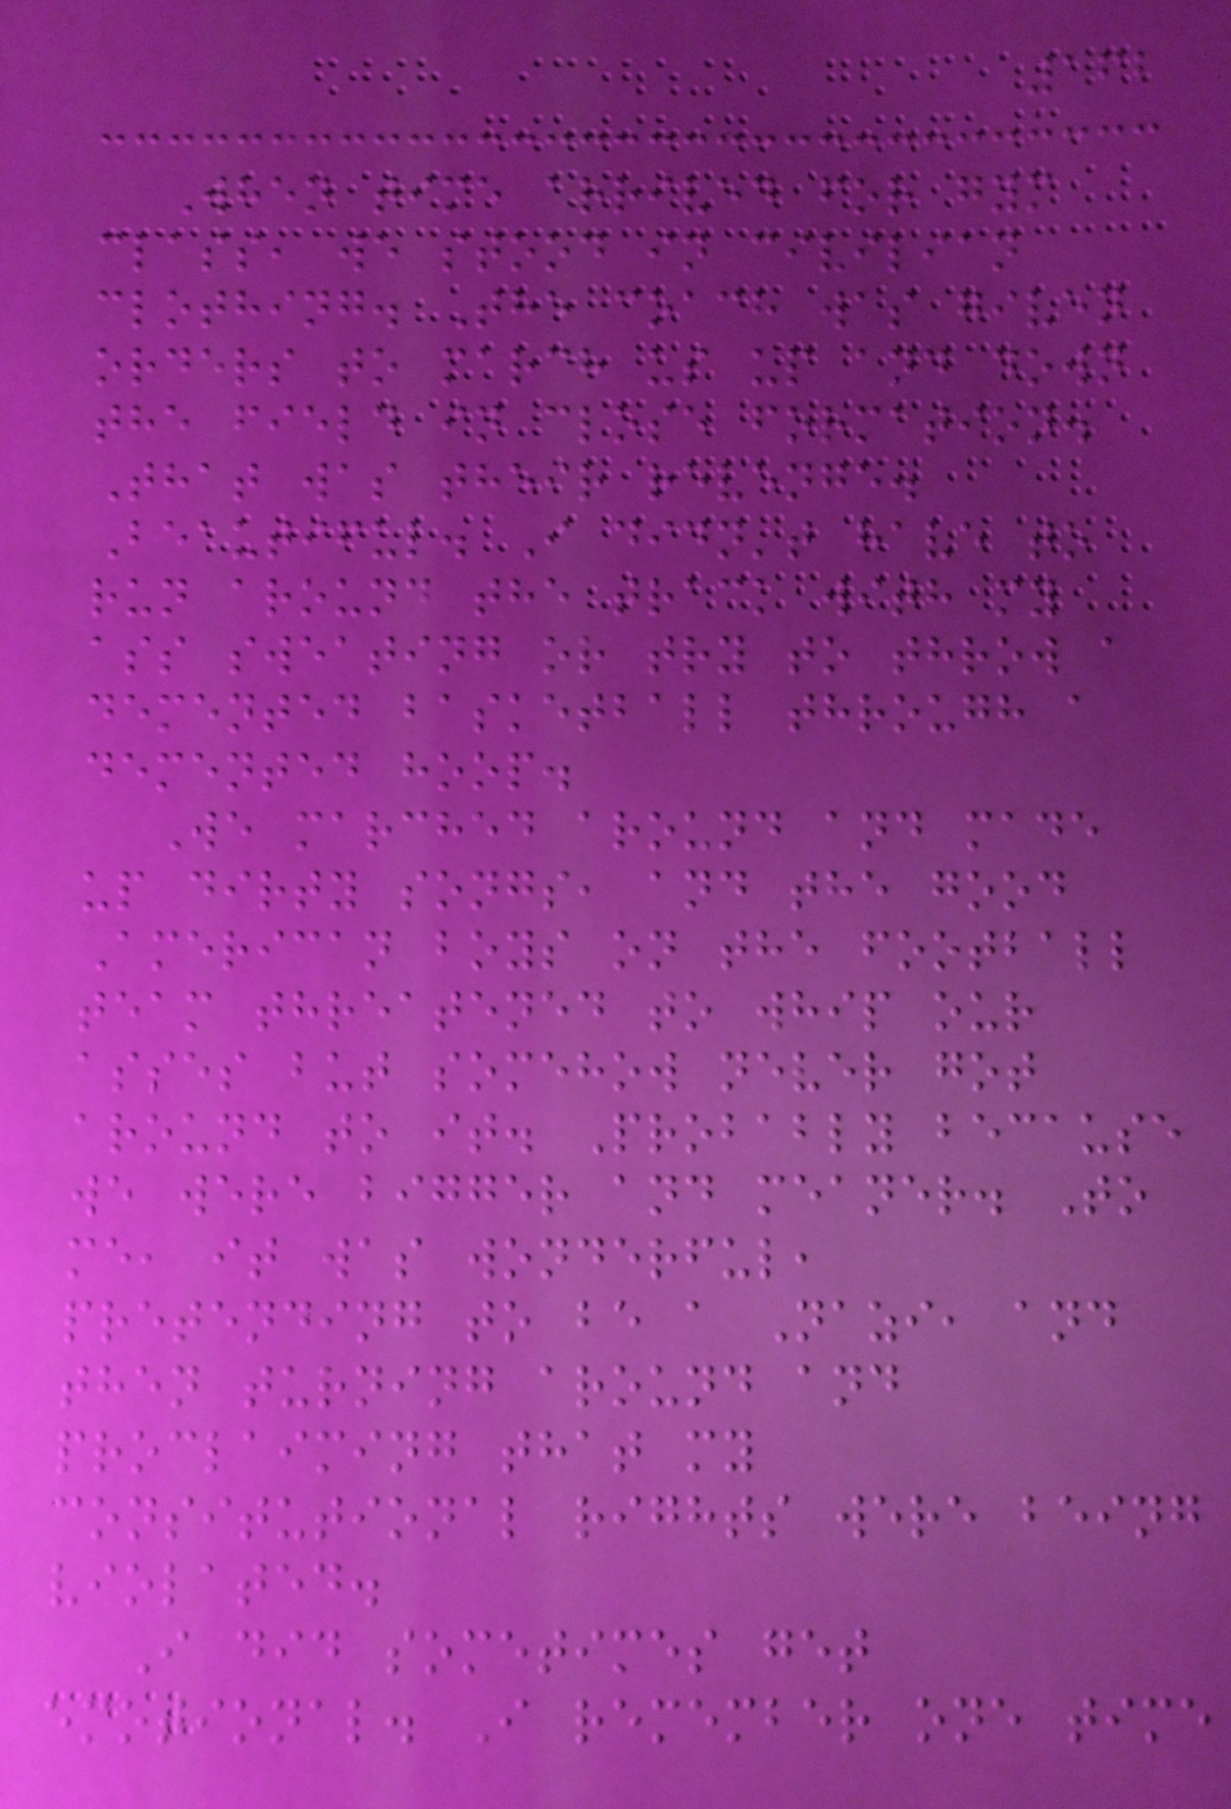162
When time arrived for gym
class, we stood in civilian
clothing. The coach was given
orders to march us up and down
the field in close formation.
That was their revenge.
Beautiful. I didn't have to
run around the track with my
ass sweating or try to throw a
demented basketball through a
demented hoop.
We marched around and made
up dirty songs, and the good
American boys on the football
team threatened to whip our
asses but somehow never got
around to it. Probably because
we were bigger and meaner. To
me, it was wonderful,
pretending to be a Nazi, and
then turning around and
proclaiming that my
consitutional rights were being
violated.
I did sometimes get
emotional. I remember one time
